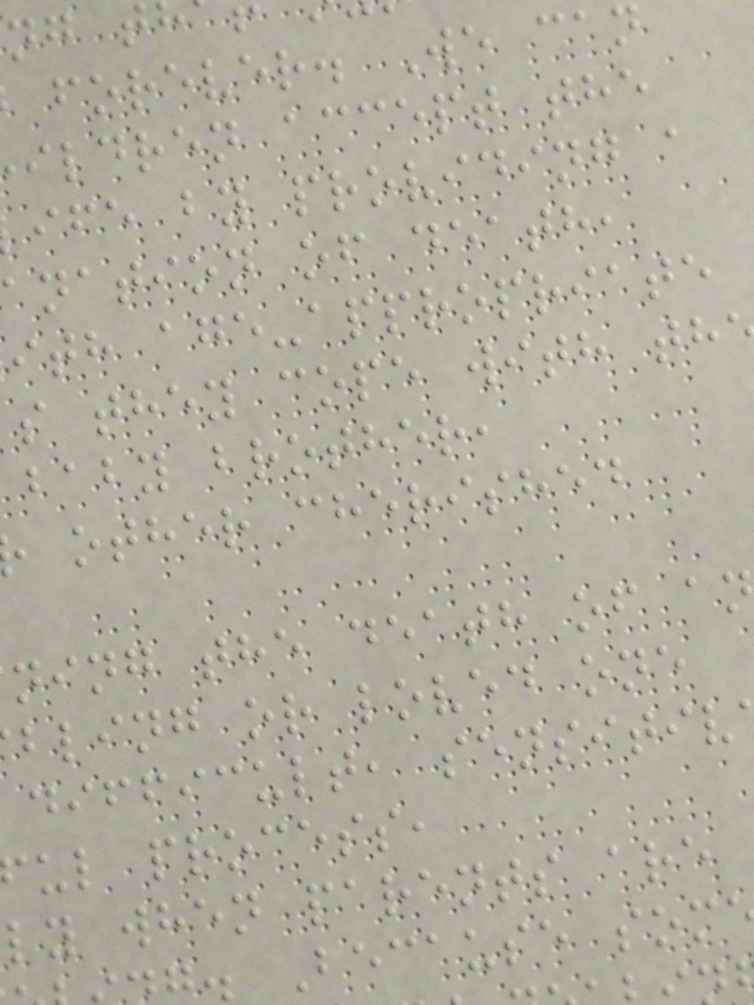forever. We can
ildren accept the
ife by providing a
anation of death,
ith age-appropriate
s they cope with th
baby brother,
other cherished
ning the death of a
bling or loved one
difficult, sensitiv
ul process,
ly when parents are
. Because som
